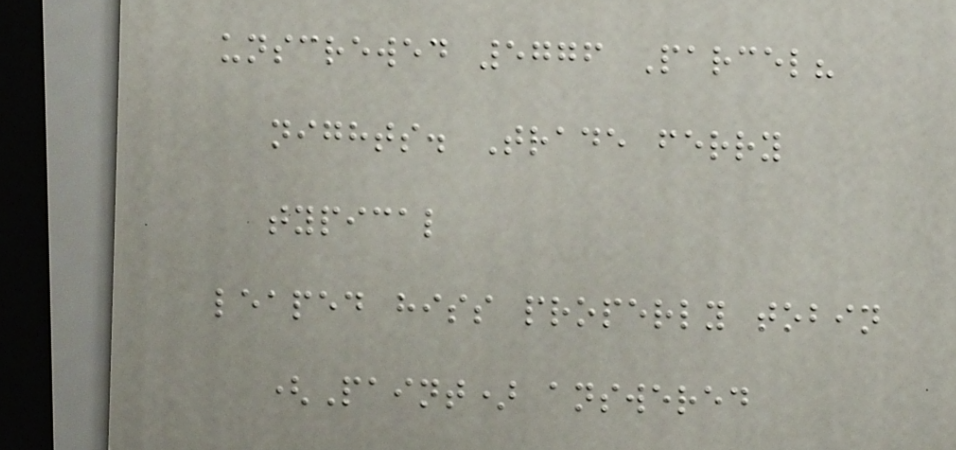unscrewed 5776 Parcel?
nights. Trade ferry
typical
leaped hiss properly tobin
(Paint) answered
